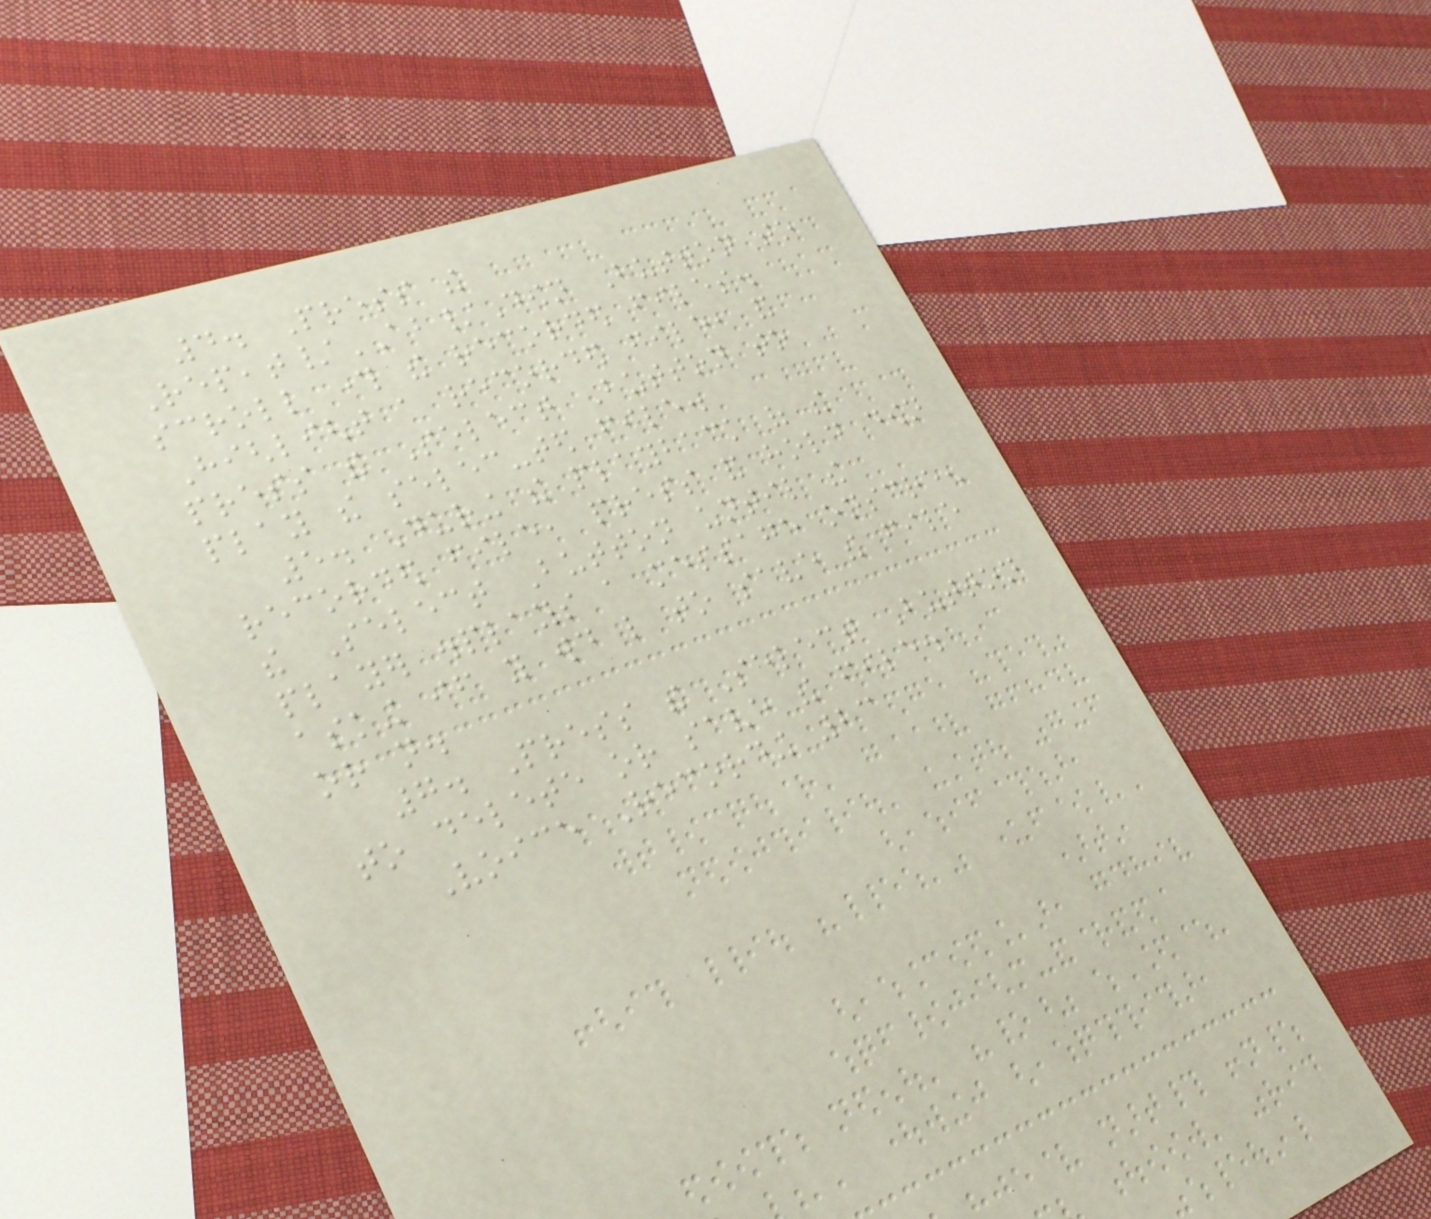4. Press the
Repeat/AB/Down Button to
scroll through the recorded files.
Highlight a recorded file, and
press the Select Button to
play the selec-ted file.
5. During the playback of the
recorded file, press and hold down
the Select Button until the
player displays a message onscreen
asking if you would like to save the file
or not.
7. Press the Select Button
to delete or save the file.
Voice Recording 23
